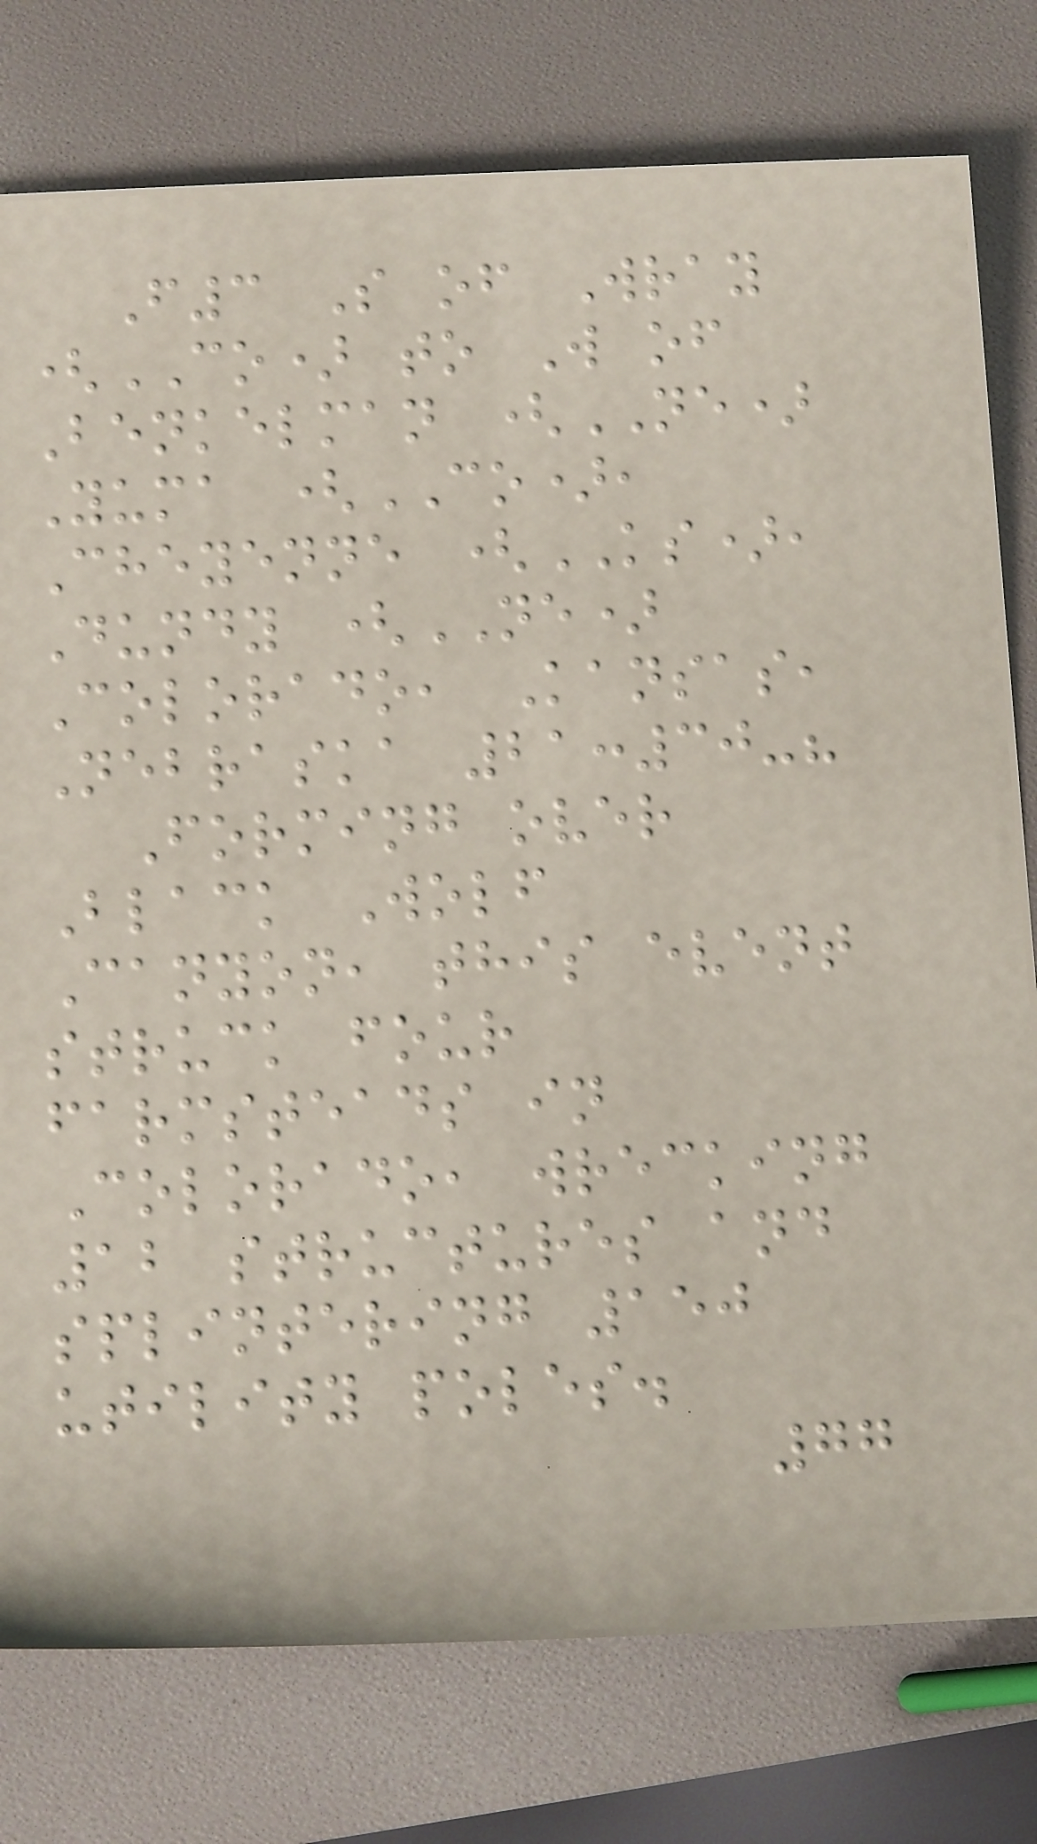F3 S of Wray
(CO) to W of
Benkelman (NE)
Yuma (CO),
Cheyenne (KS),
Dundy (NE)
Colorado, Kansas,
Nebraska 21:30-?
Forming over
Black Wolf
Canyon, this event
struck four
farmsteads in
Colorado, wrecking
12 structures and
splintering 150
utility poles.
77
